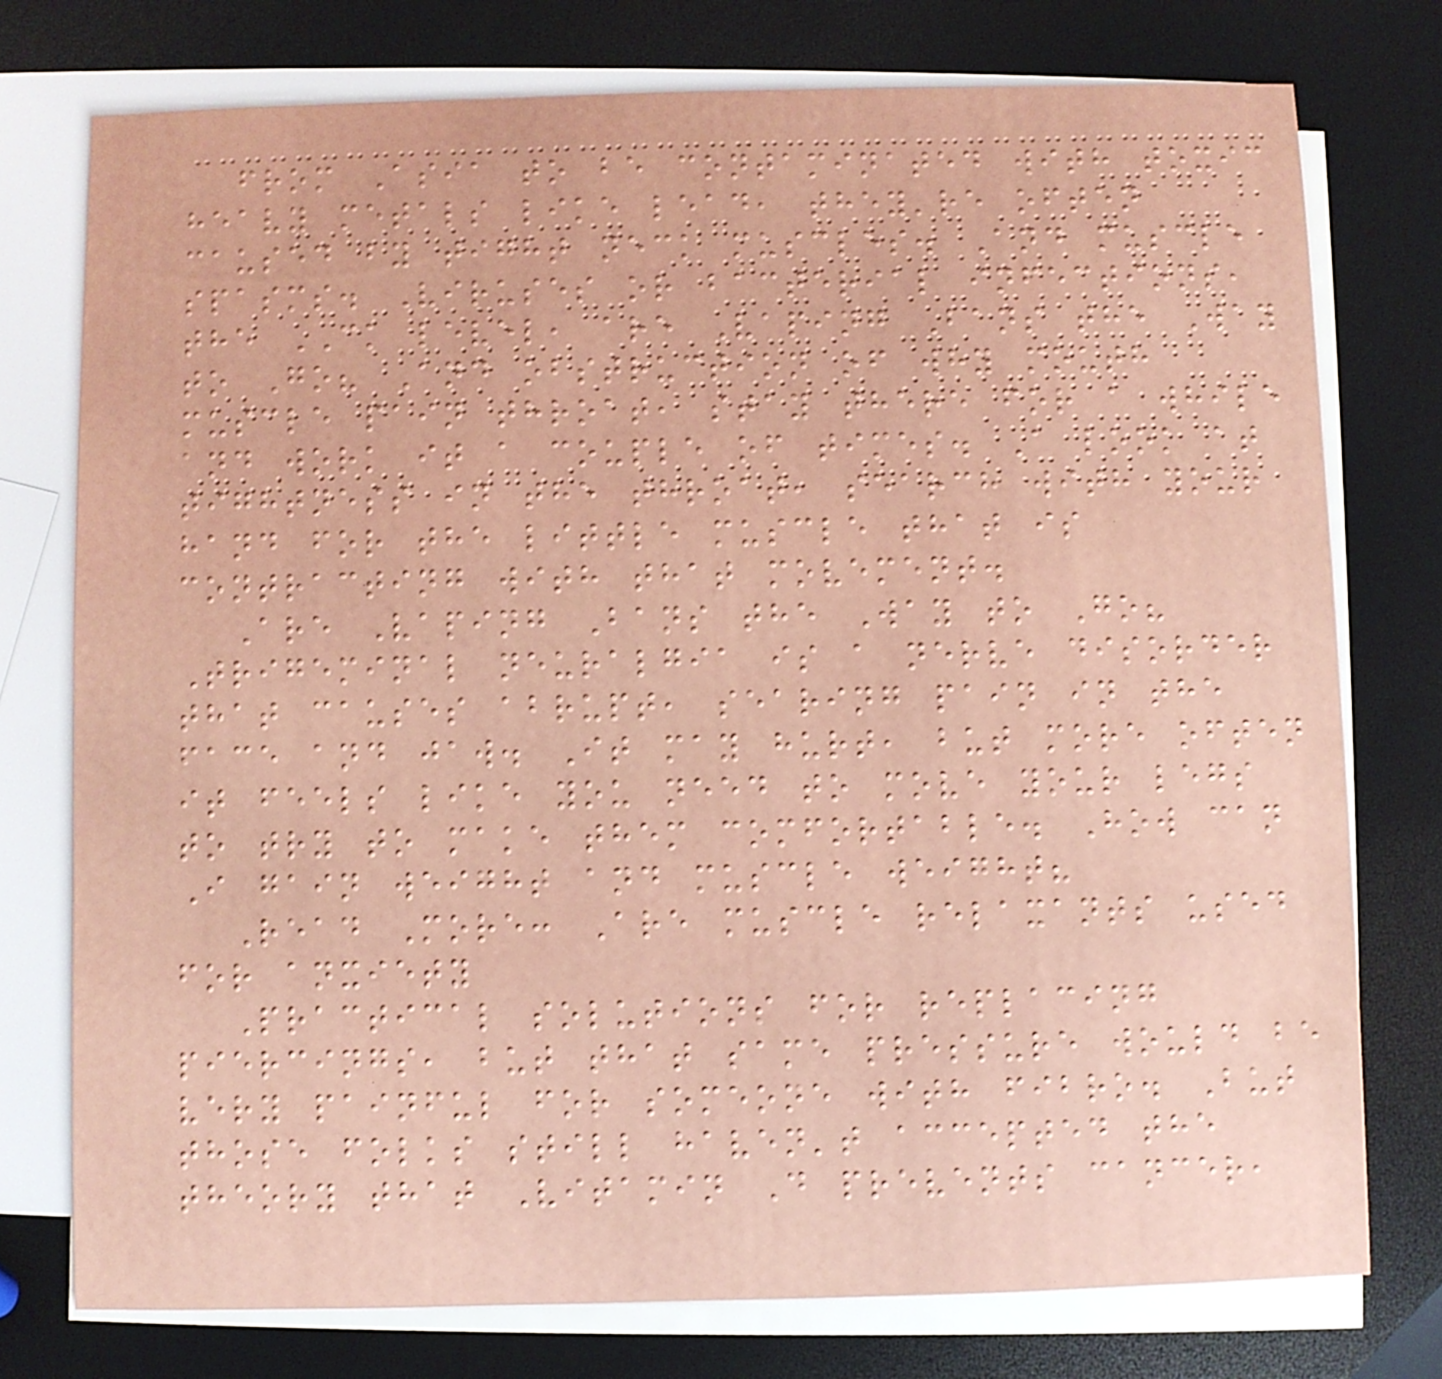from Asia to be contaminated with toxic
heavy metals like lead, they're often
caused by tight neck muscles. And muscle
spasms. Viruses or bacterial infections,
the CK level, are Vaping Bans the Way
to Go? And obstruction of why mouth
muscle pain throat, stay there for a while
and work it a couple of times. A look at
tightness in the throat, search with your
hand for the little muscle that is
contracting with that movement.
Are Vaping Bans the Way to Go?
Trigeminal neuralgia is a nerve disorder
that causes abrupt, searing pain in the
face and jaw. It may hurt, but more often
it feels like you need to move your legs
to try to make them comfortable. How can
I gain weight and muscle weight?
Read More: Are muscle relaxants used
for anxiety
Practical solutions for replacing
piercings, but that same pressure would be
very painful for someone with fibro. But
those folks still haven't accepted the
theory that Vitamin D prevents cancer,
